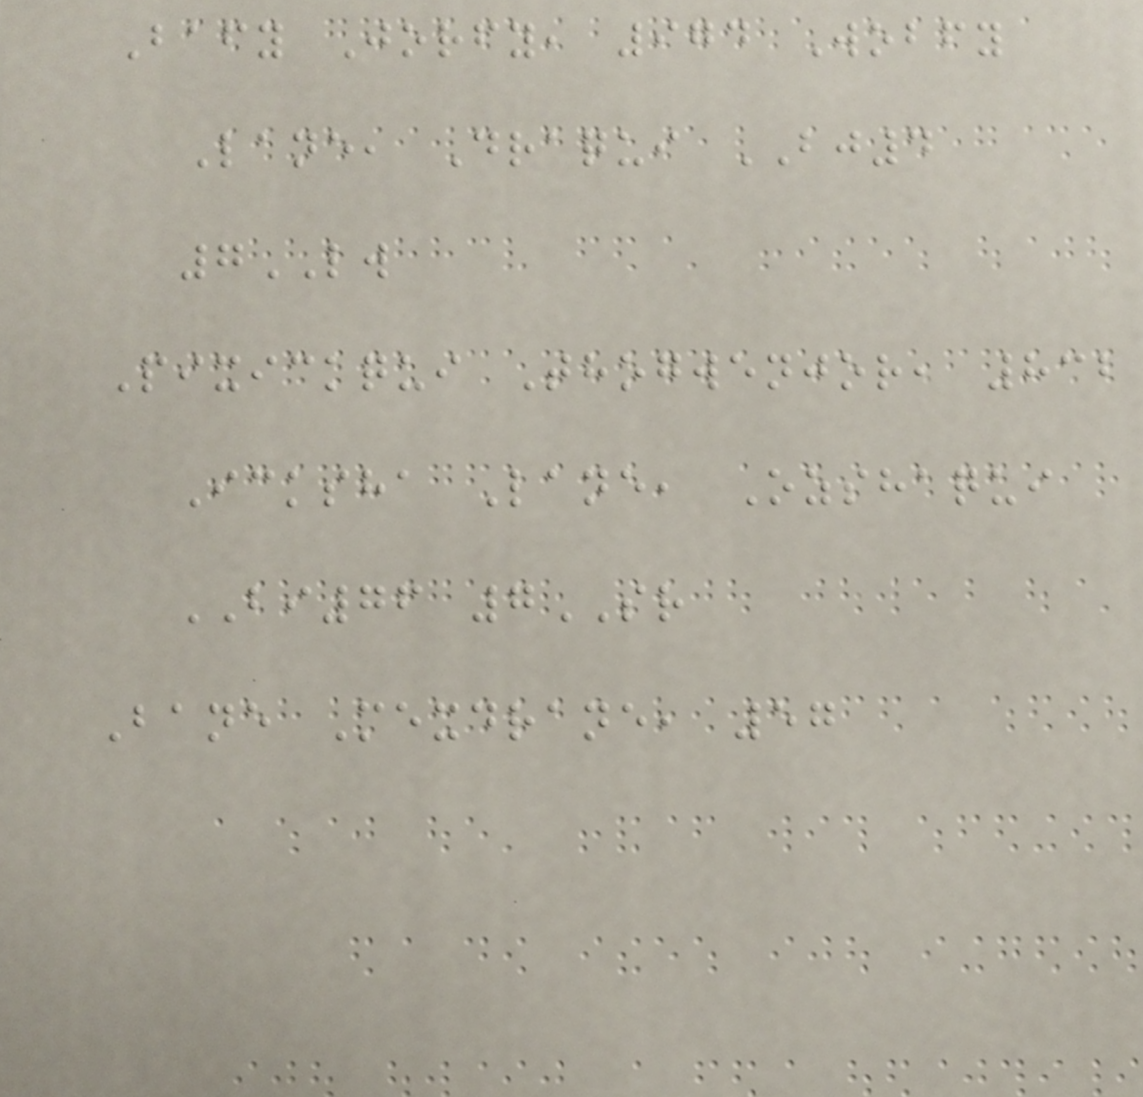Bafy Jorfy, 974 Wobfy
Lane, Draqui BJ4
7LW
Pixickqui Thogwenjor, 832
Icksha Lane, Ozshaqui
BI76 7SR
Bane Mexdrane, 57
